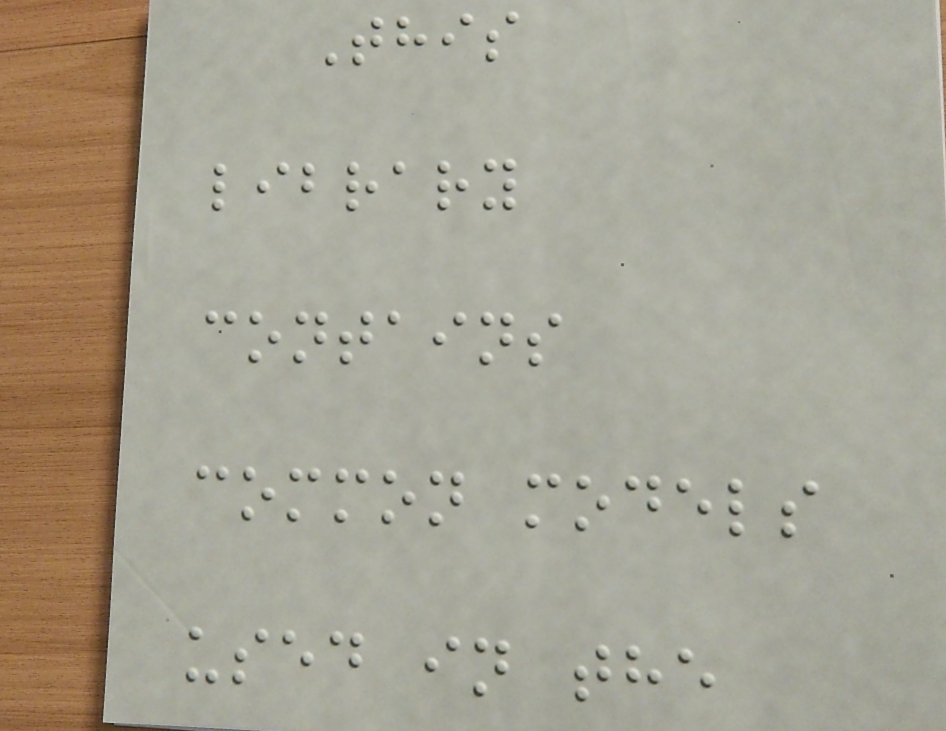This
library
contains
common models
used in the
